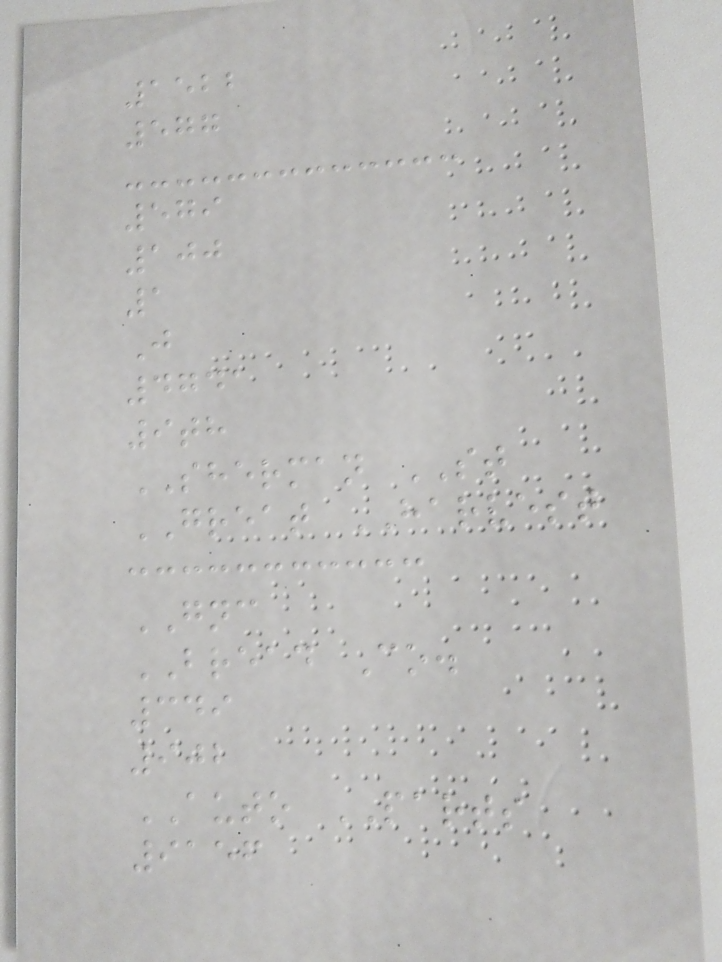1522
577
579
100
1
J
4741
9th
SHERMAN ST
GREAT HARVEST
GNC
BREAD Co.
349
902
AUTO PARTS
9156
